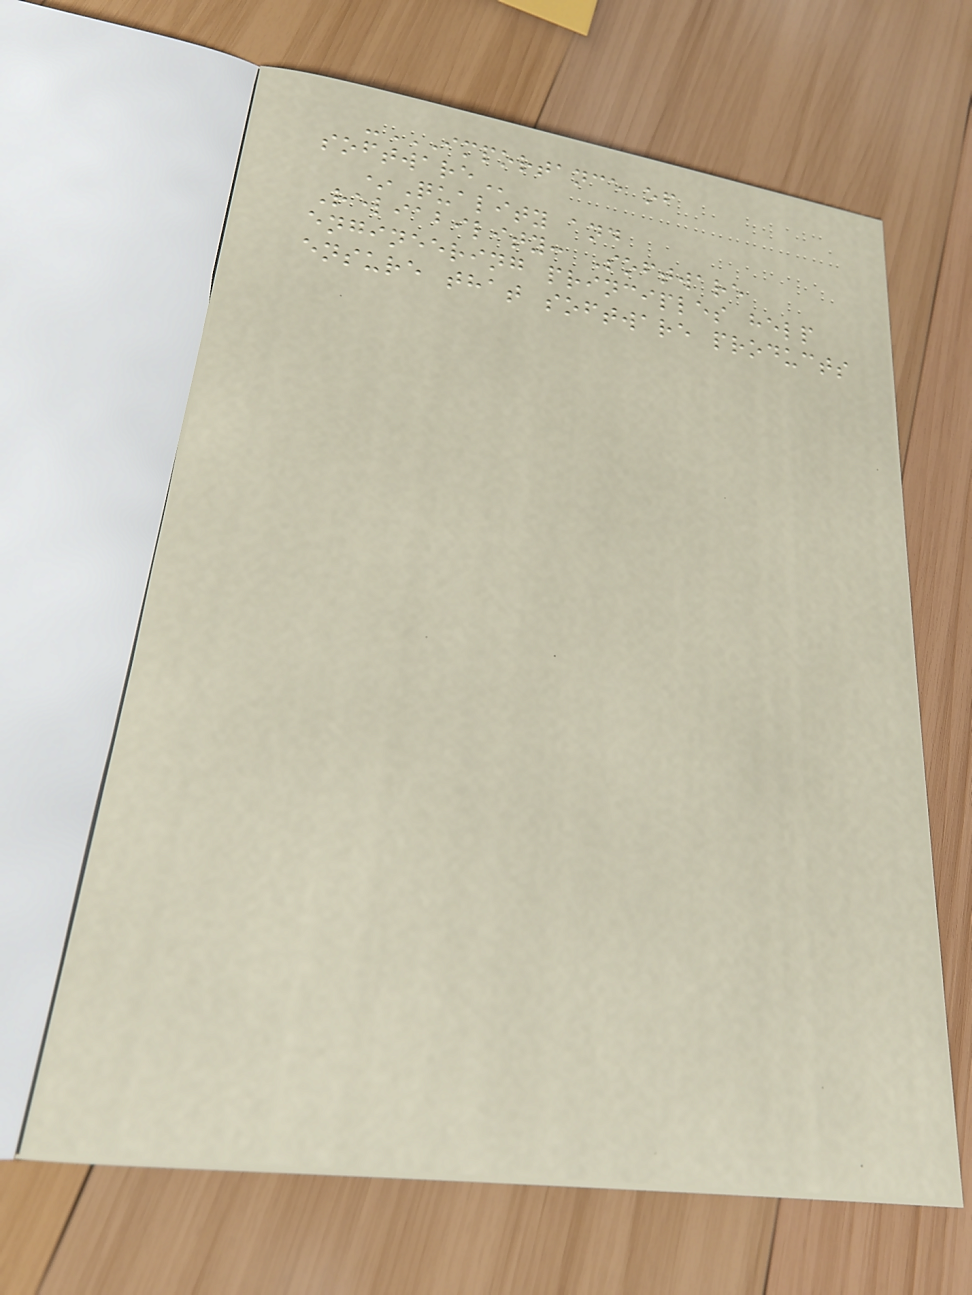-IMPORTANCE OF
SOFTWARE
*Quality and
Reliability: Software
engineering principles help
ensure that software products
